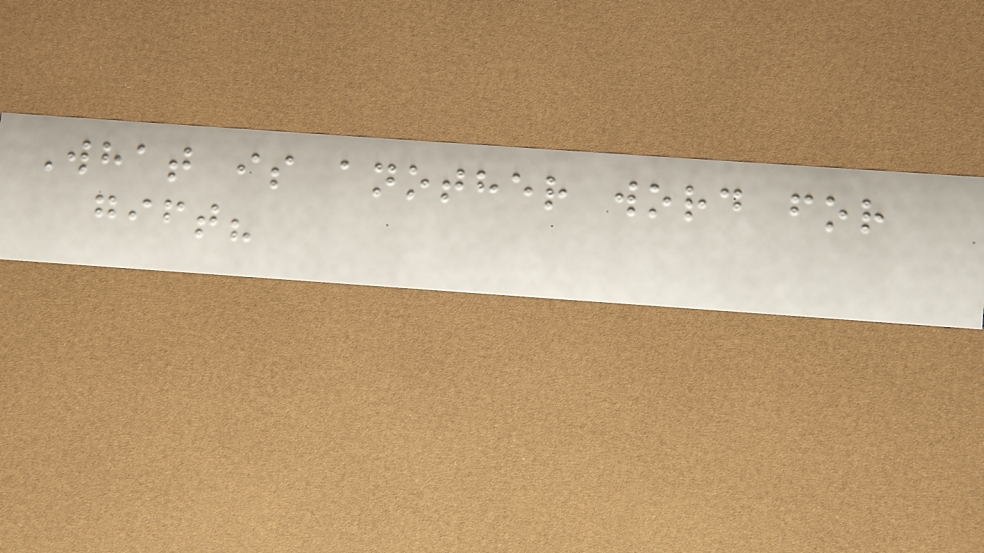What is another word for
gift?
